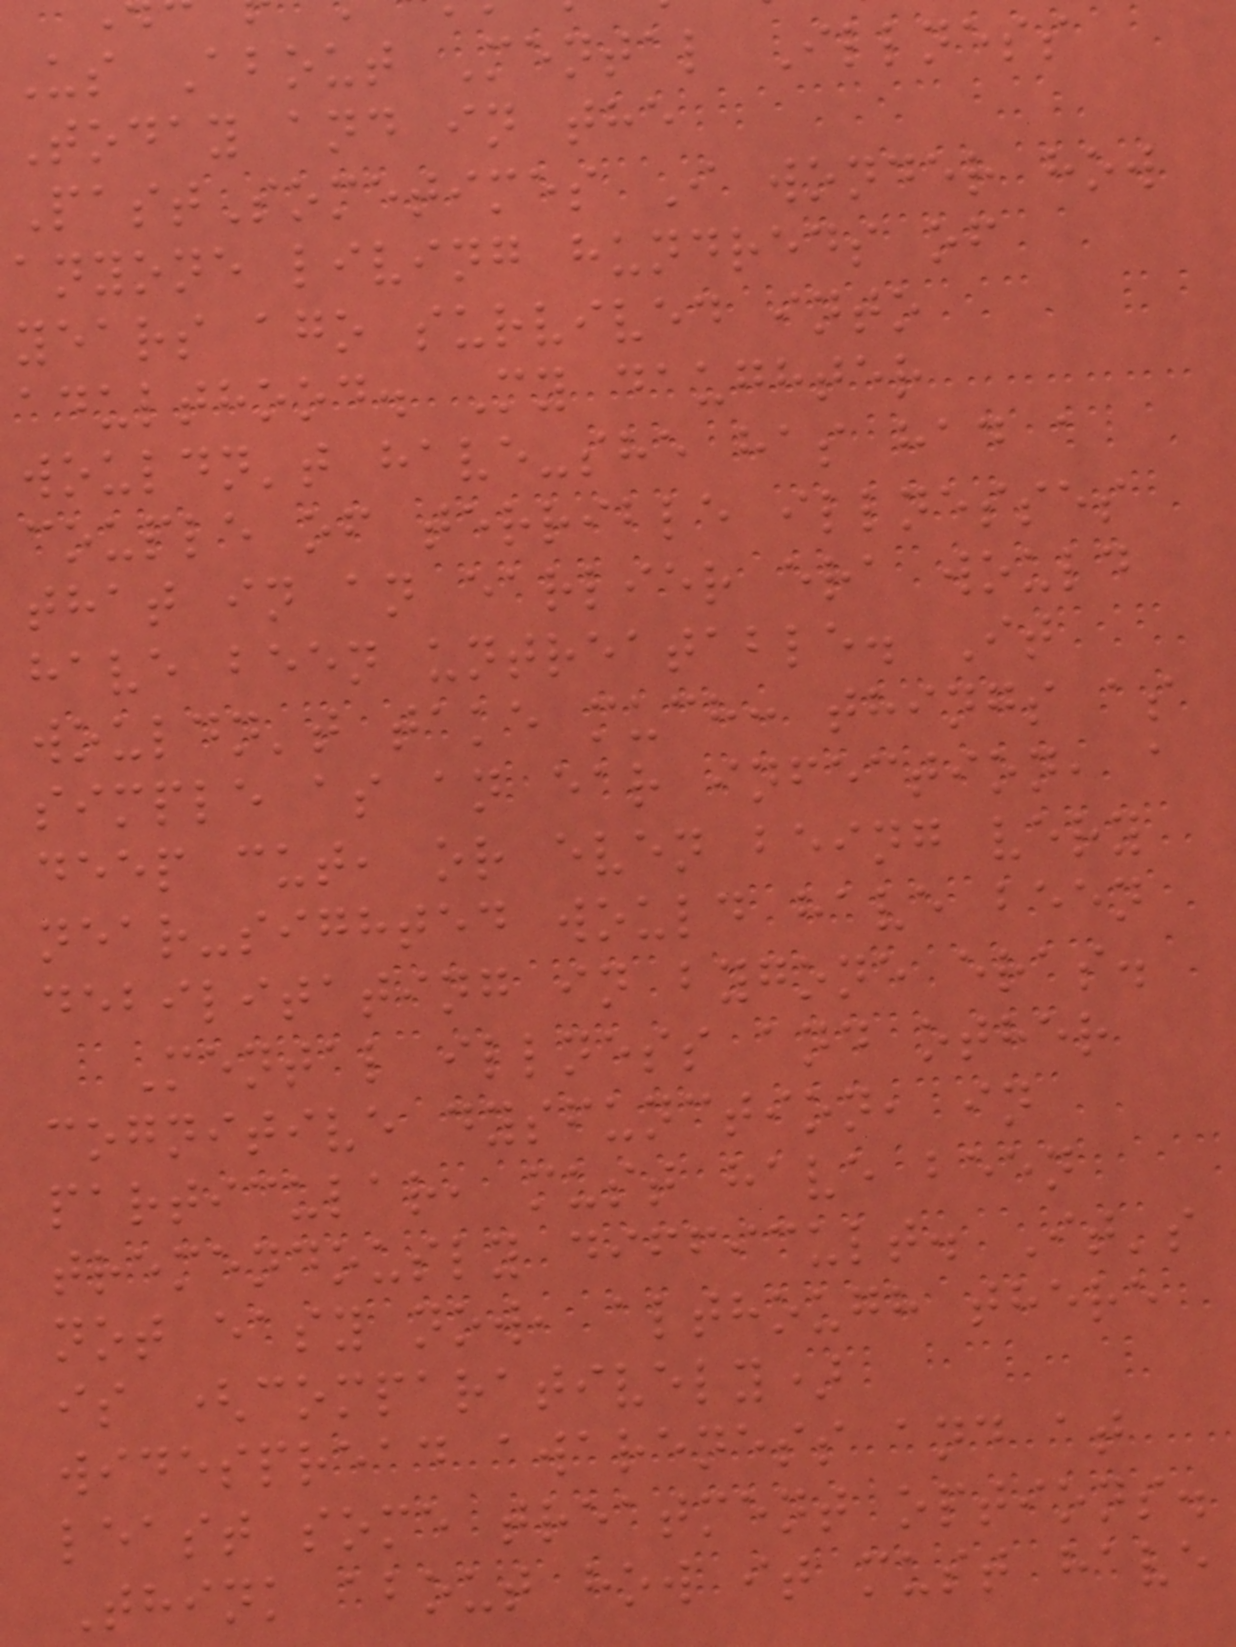Us About Mental Illness
Today and in the
PastSometimes I wonder how
anyone living hundreds of
years ago survived into
adulthood. My daughter
wouldn't have-she has had a
couple of terrible illnesses
that in an earlier era would
have been untreatable. It
wouldn't take much: things as
simple as an ear infection, a
deep cut, or even being very
near-sighted would have been
debilitating in bygone eras.
Mental illness and other
cognitive dysfunction, in
particular, must have been
tremendously difficult. It's
not easy now, although there
is (comparatively)
widespread awareness and at
least some treatment options.
Think about how it must have
